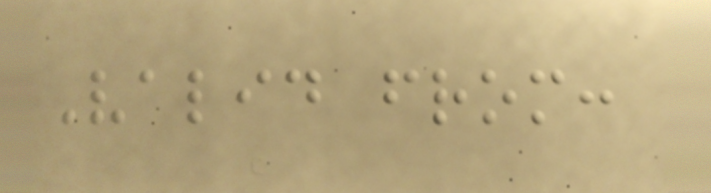Valid from:
